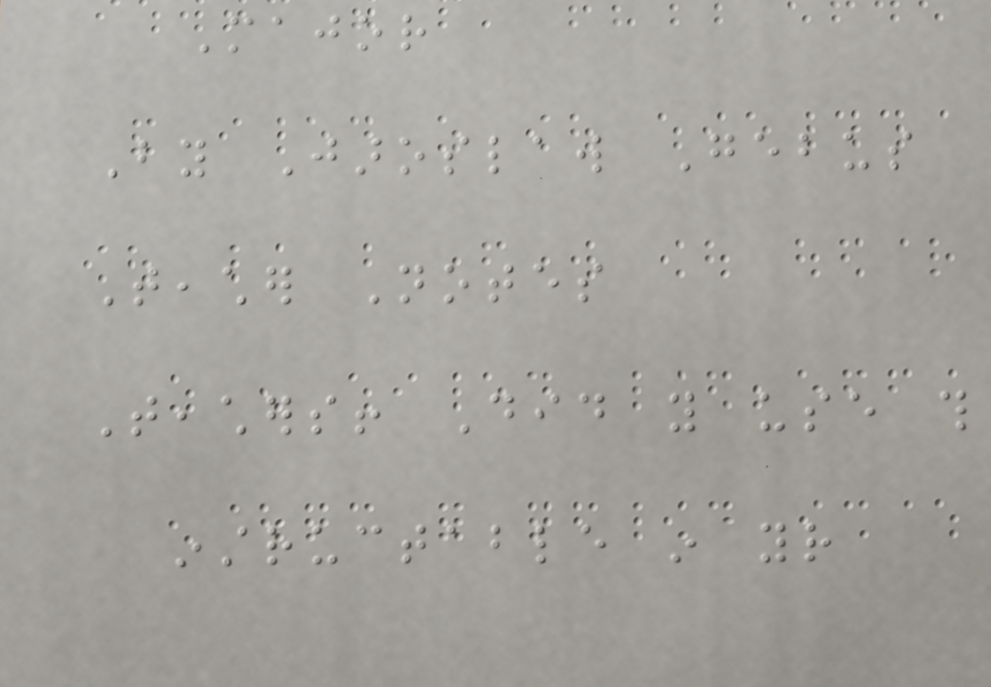Major
By Jaroslaw Gebus
Teacher Notes
Teachers! Did you use this
instructable in your
